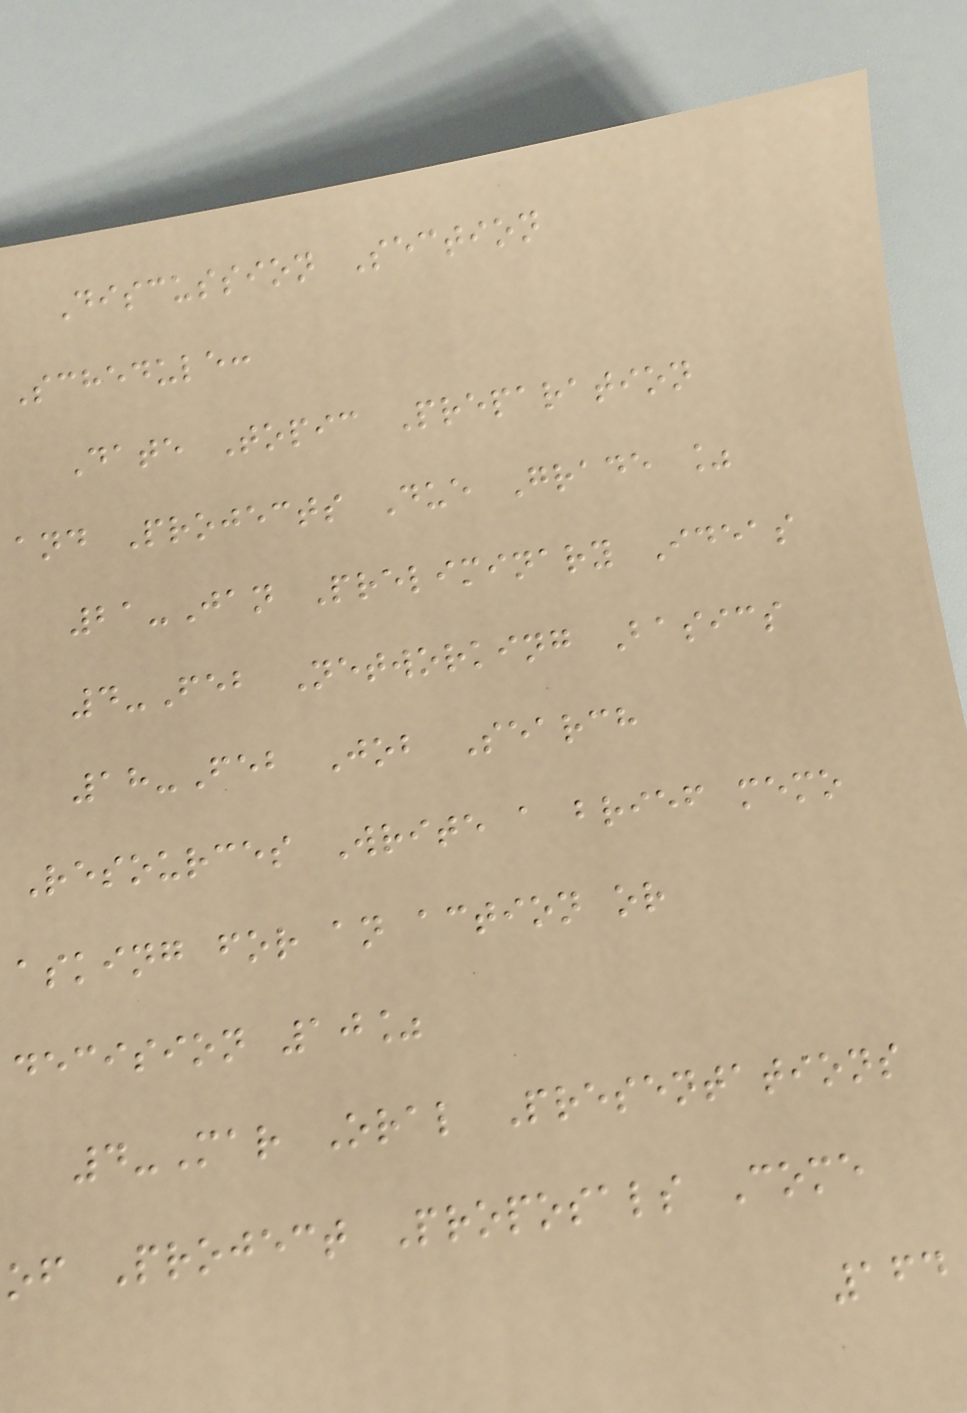Discussion Section
Schedule:
Date Topic Preparation
and Projects Due Grade %
21-Jan Preliminary Ideas
4-Feb Networking Basics
18-Feb Job Search
Resources Write a brief memo
asking for an action or
decision 10%
4-Mar Oral Presentations
of Project Proposals Come
164
